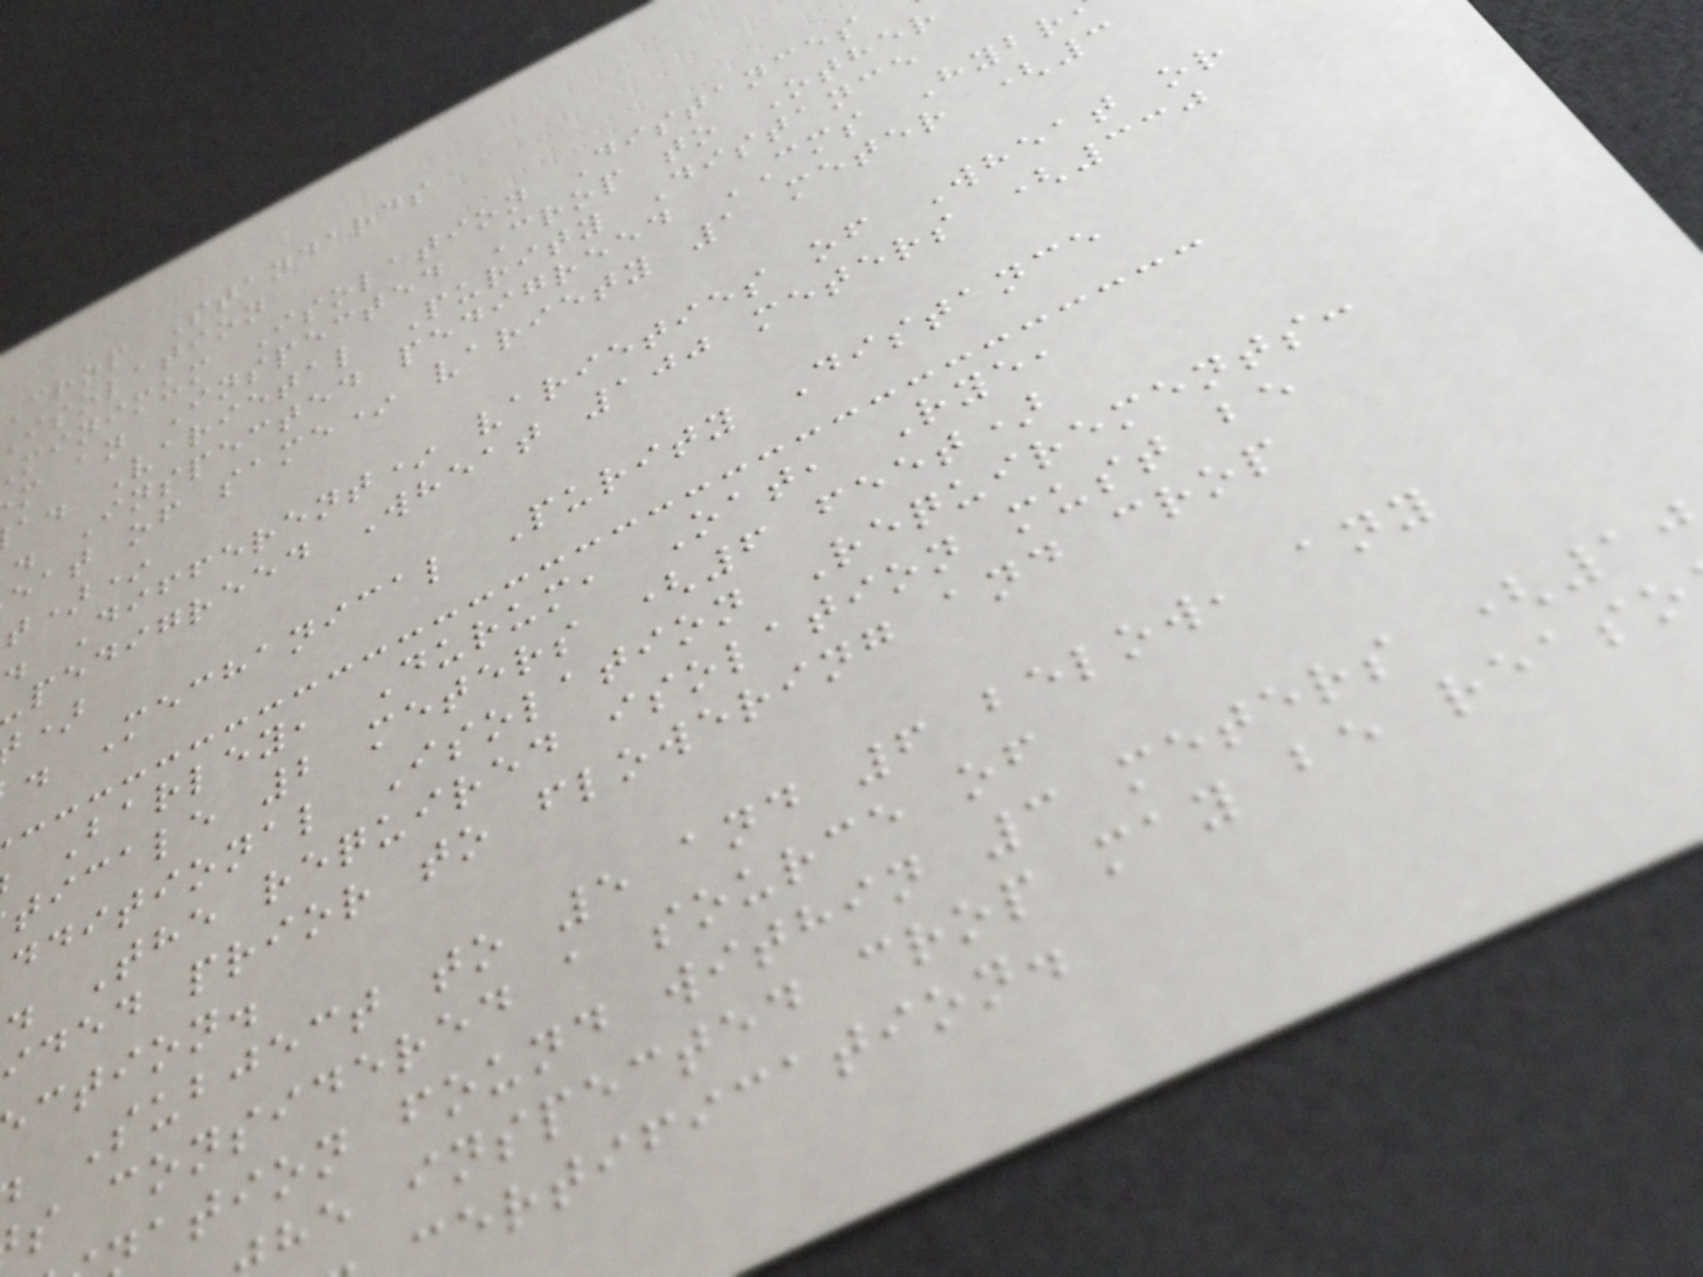Crop Standards
isolation
minimum Isolation Distances
m an Inspected Crop to Other
a. Varietal Purity Distance
. Inspected pedigreed CMS Hybr
eat of same* variety 1 meter (3
t)*
. Different* varieties of Wheat or
pedigreed Wheat 100 meters (330
. Mechanical Purity Distance
Barley, Durum, Oat, Rye,
ticale 2 meters (6 feet)
dditional Isolation Requirements:
. The required isolation must be
ided prior to flowering and crop
ction.
Subject to 5 and 6 below, any
s considered a source of
ation found within 3 meters (1
he inspected crop may be reaso
certification.
